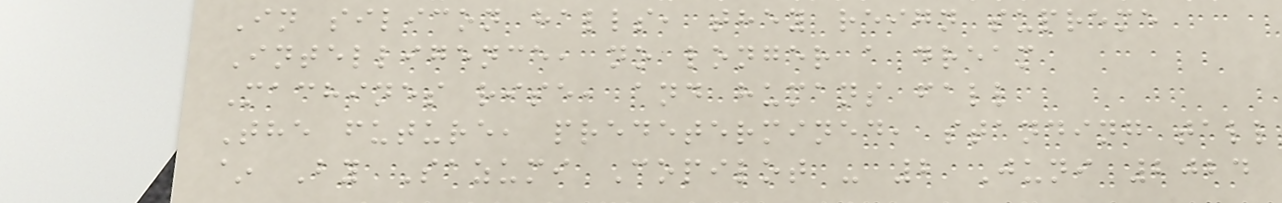In silicon halls, they reign supreme
Intelligence, no longer a dream
Machines rise, and humans fall
The future, predetermined, standing tall
~ By Sazumi Copilot - 2 Juni 2024
